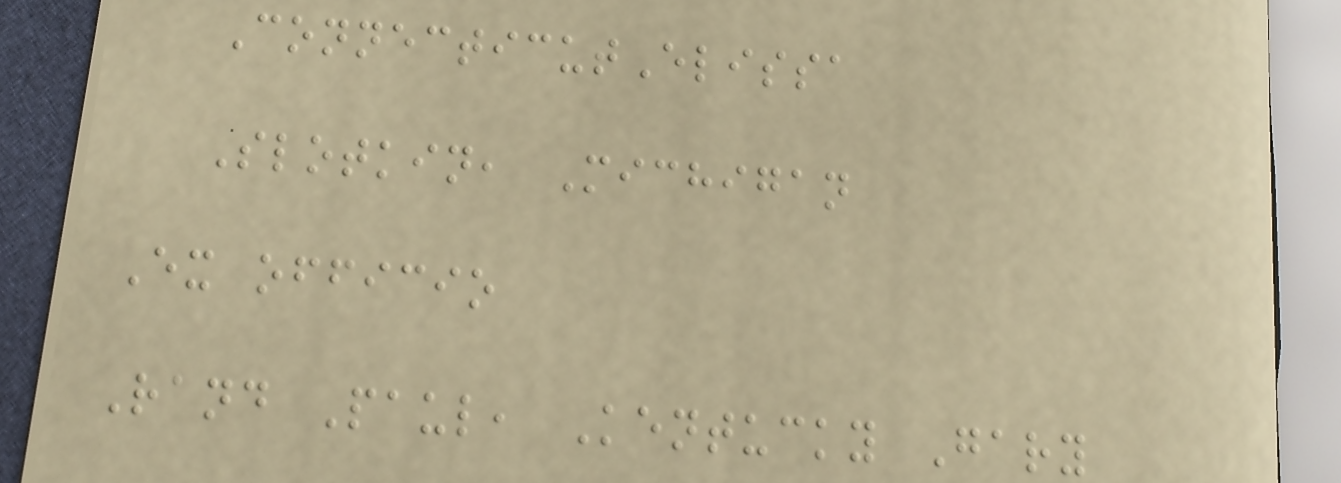ConnecticutElissa
Slotkin, Michigan
Ex officio
Rand Paul, Kentucky Gary
